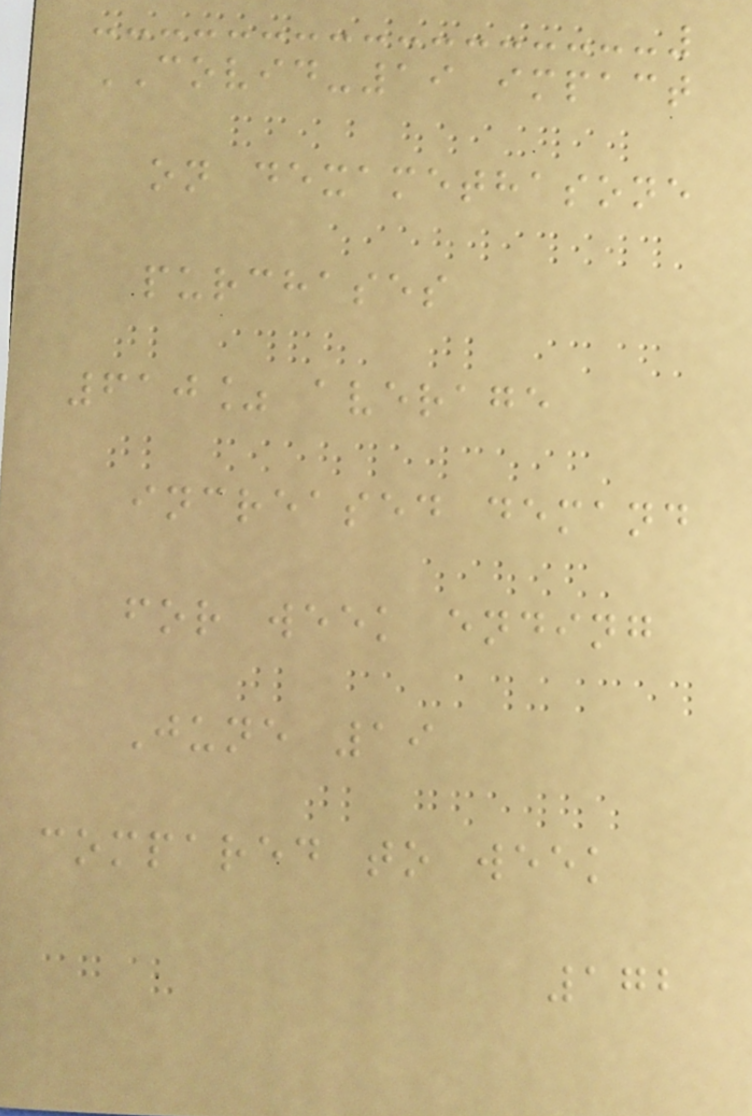COVID-19 impact
on dexamethasone
purchases
610% average
increased demand
for week ending
June 19
compared to week
172
